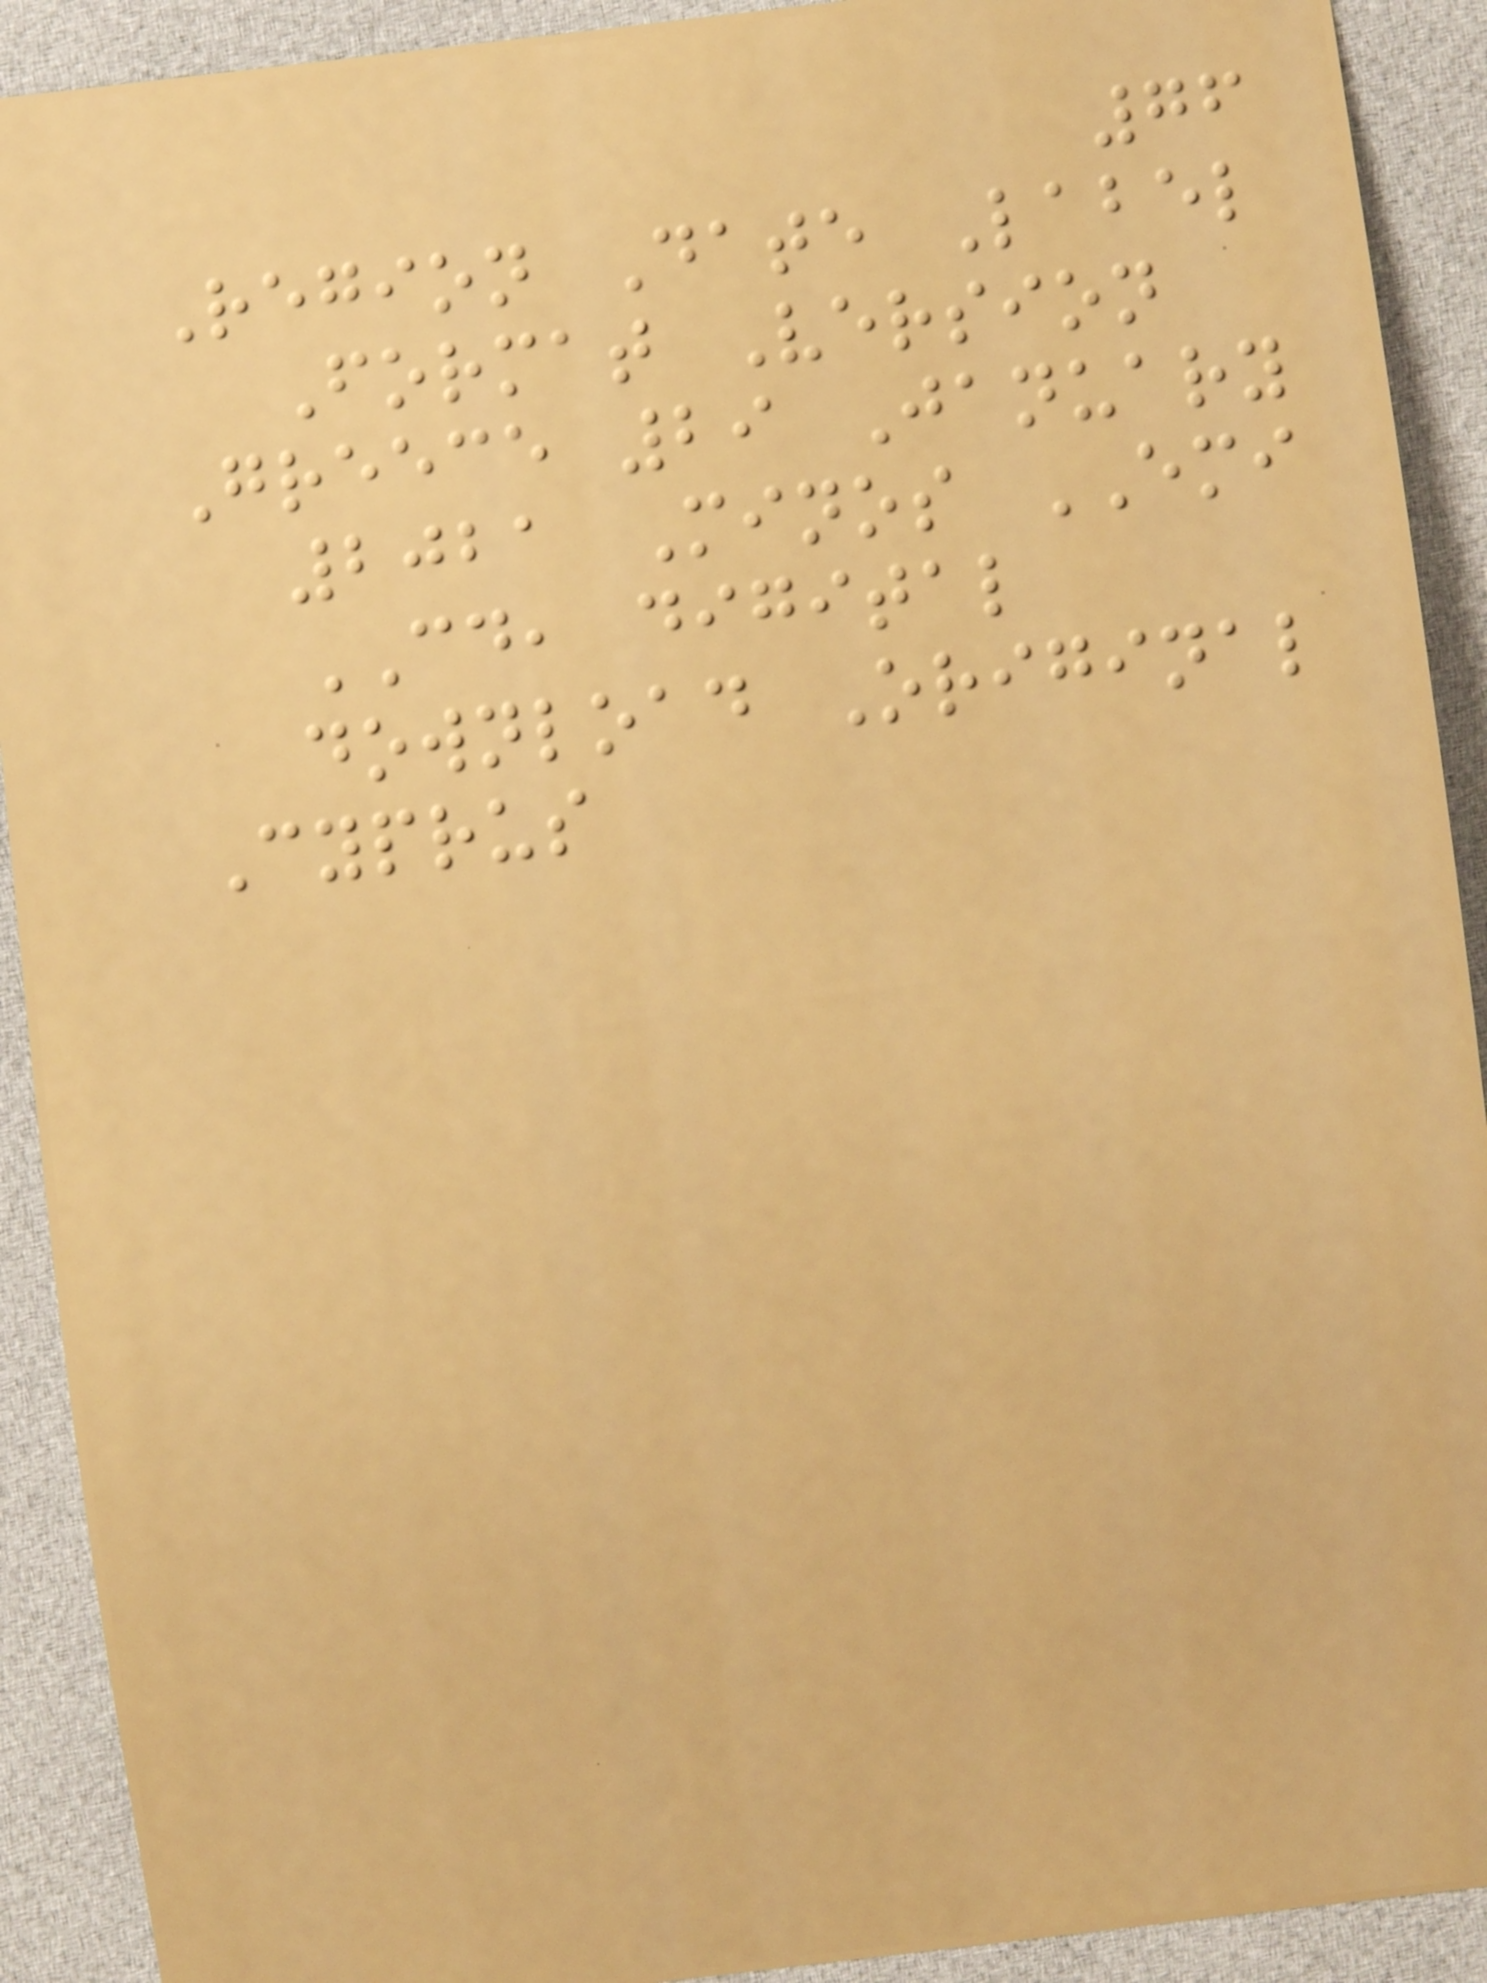76
Region Date Label
Format Version
Greece 29 January
2021 Minos EMI
CD, digital
download Original
Cyprus
